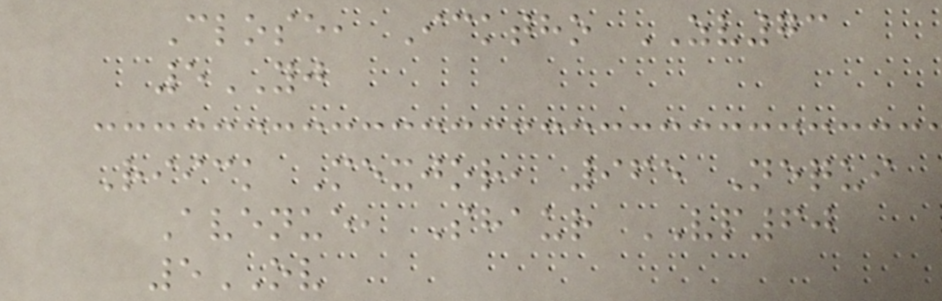Close, Icktho ZV73
5YJ
Riick Mexjor, 965 Nequi
Avenue, Shaur VP60
5OV
